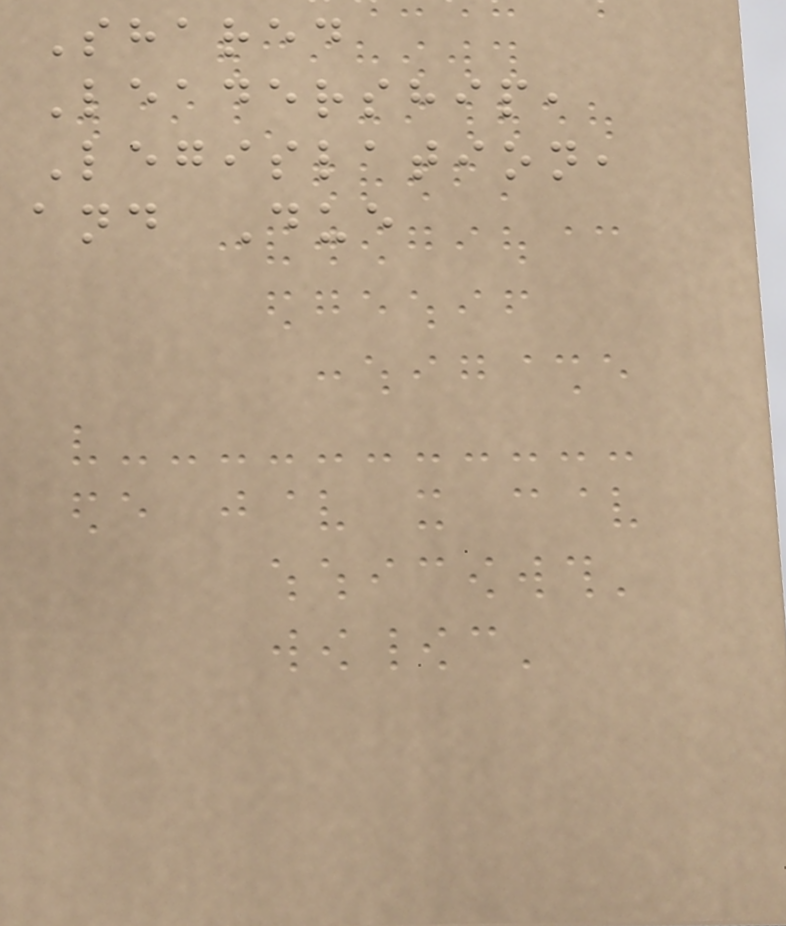Shared
Leadership,
Legislation,
and Due
